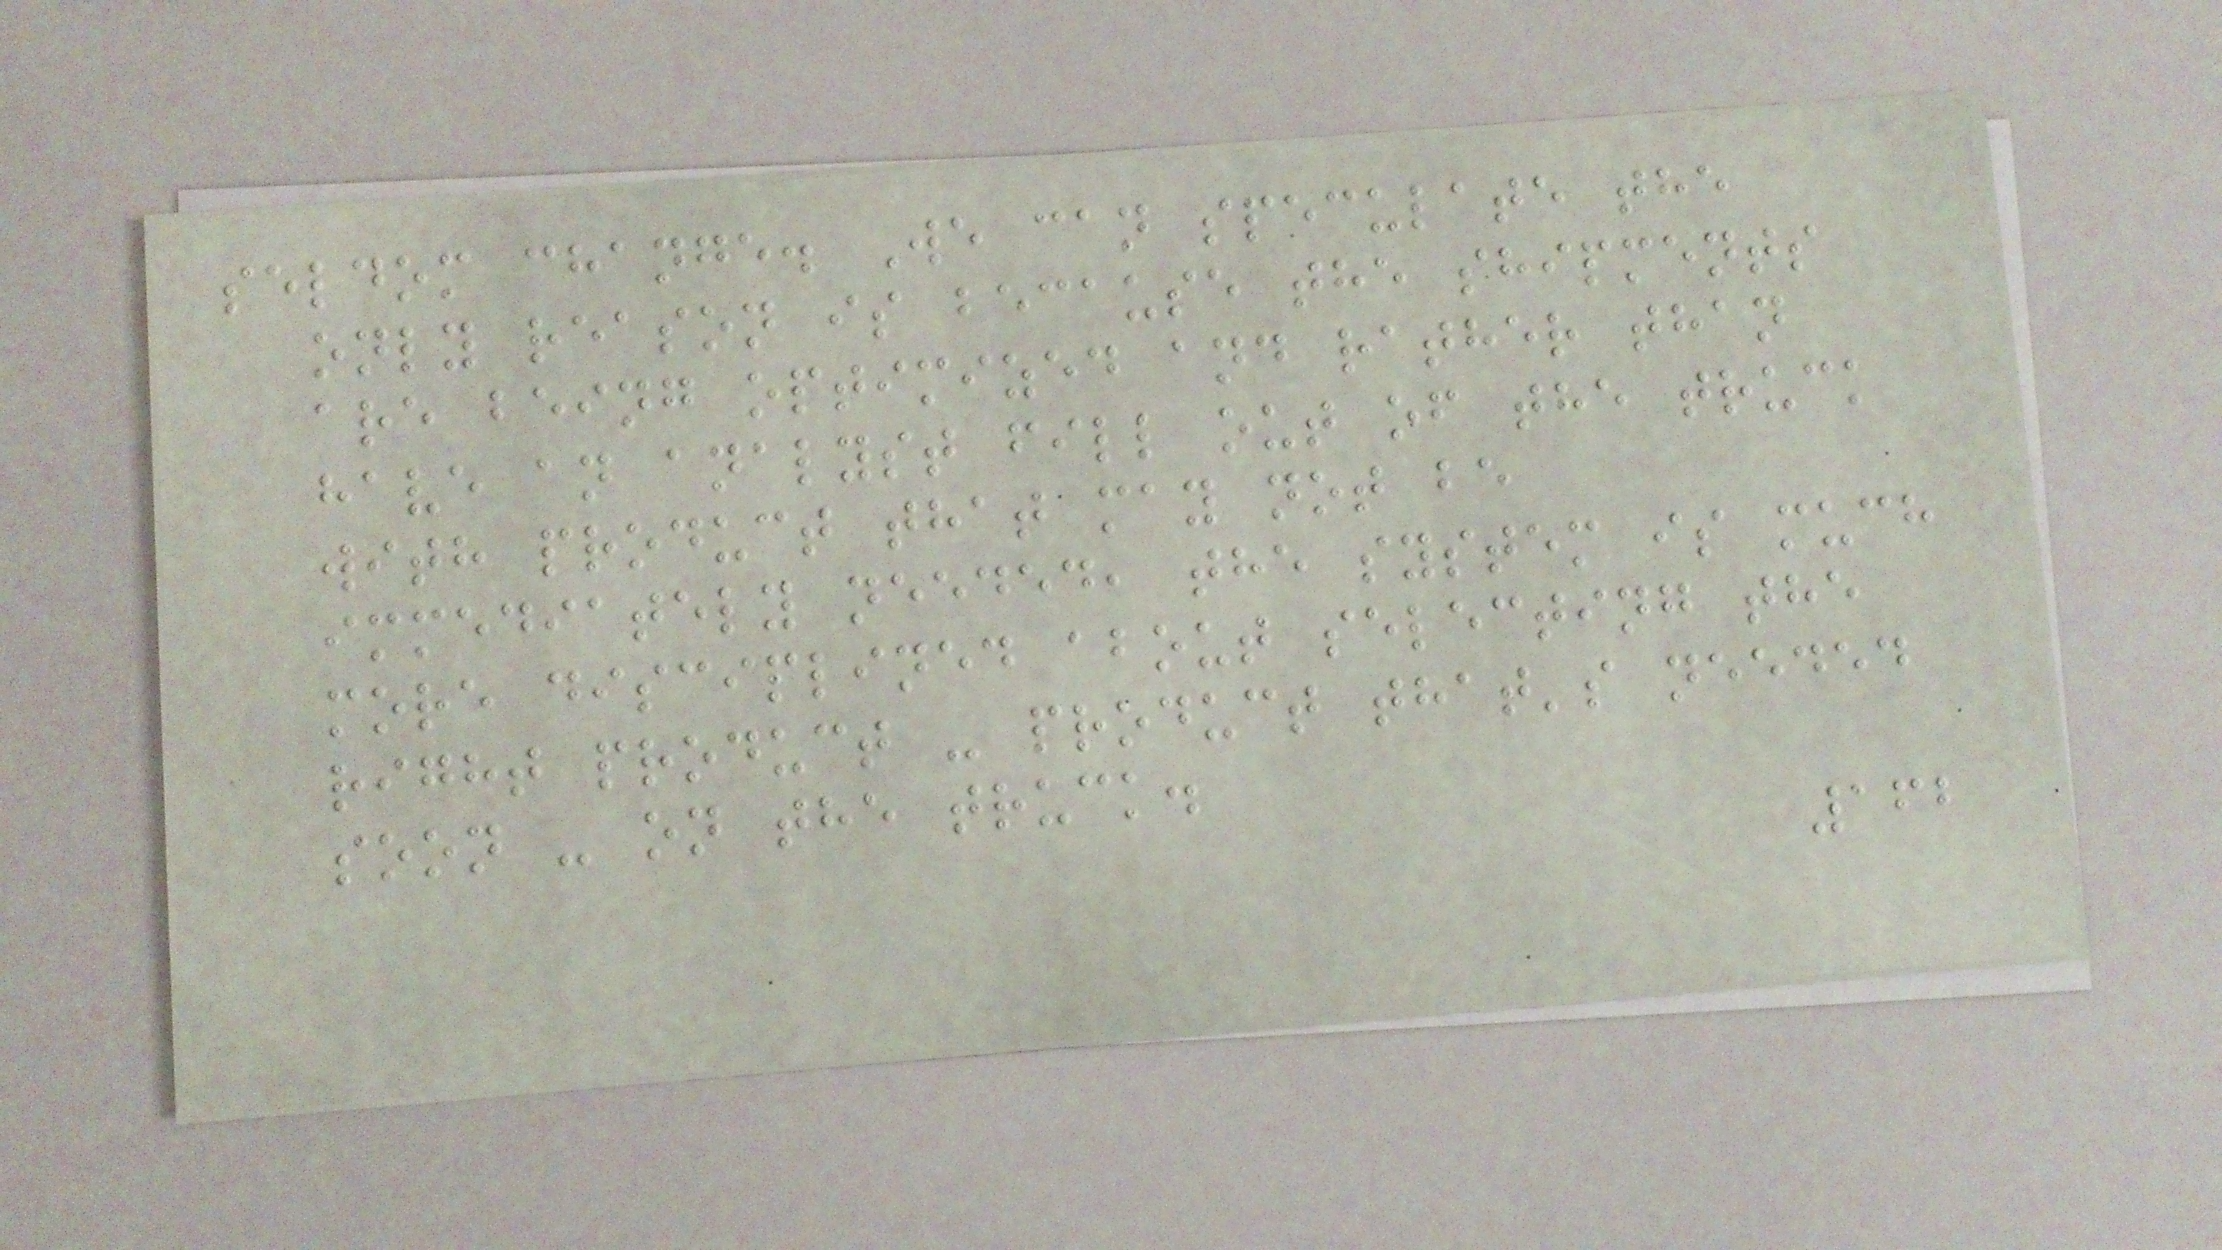seldom change. We can speculate the
only reason is because the shipments
are being optimized and rather than
have an analyst fill out of the truck
with product that may not be
immediately needed, the system is much
more disciplined about selecting the
right product - product that's needed
soon - on the truck.
162
